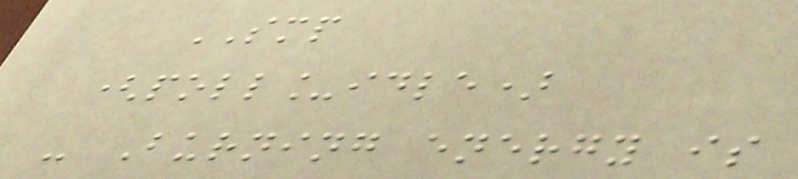SMP
(poll_idle)
- Burning energy is
